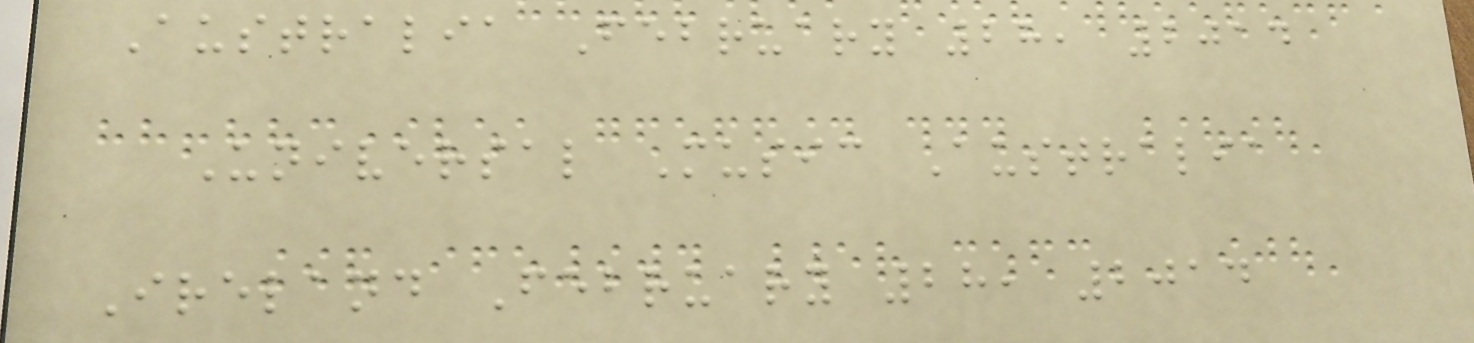Australia February 28, 2014
Universal Music Australia
Ireland February 28, 2014
